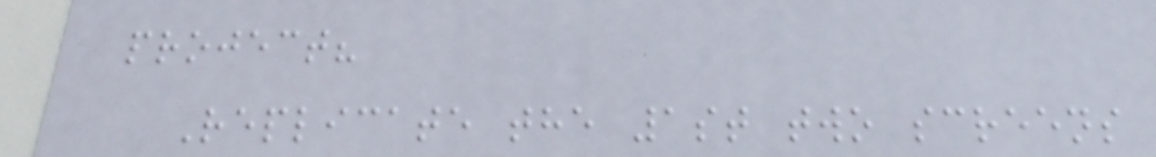project?
Replicate the 1st two screens
